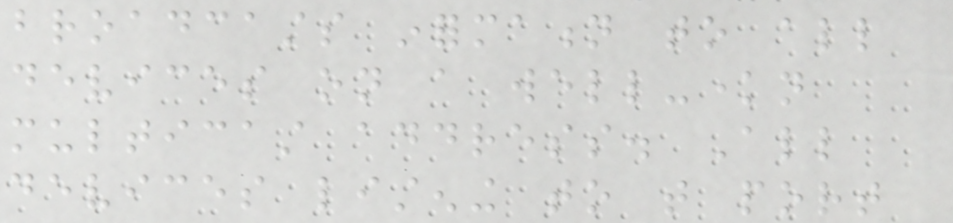broadcasts information to all
devices on a well-known
multicast address. All
devices listening to that port
